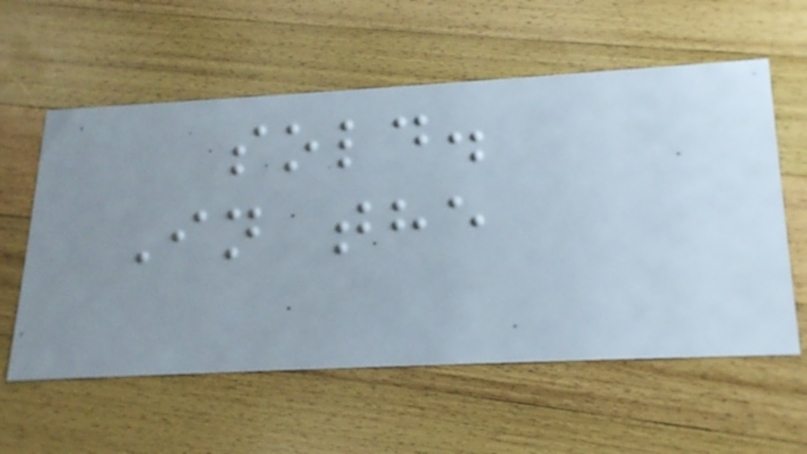sold.
In the
